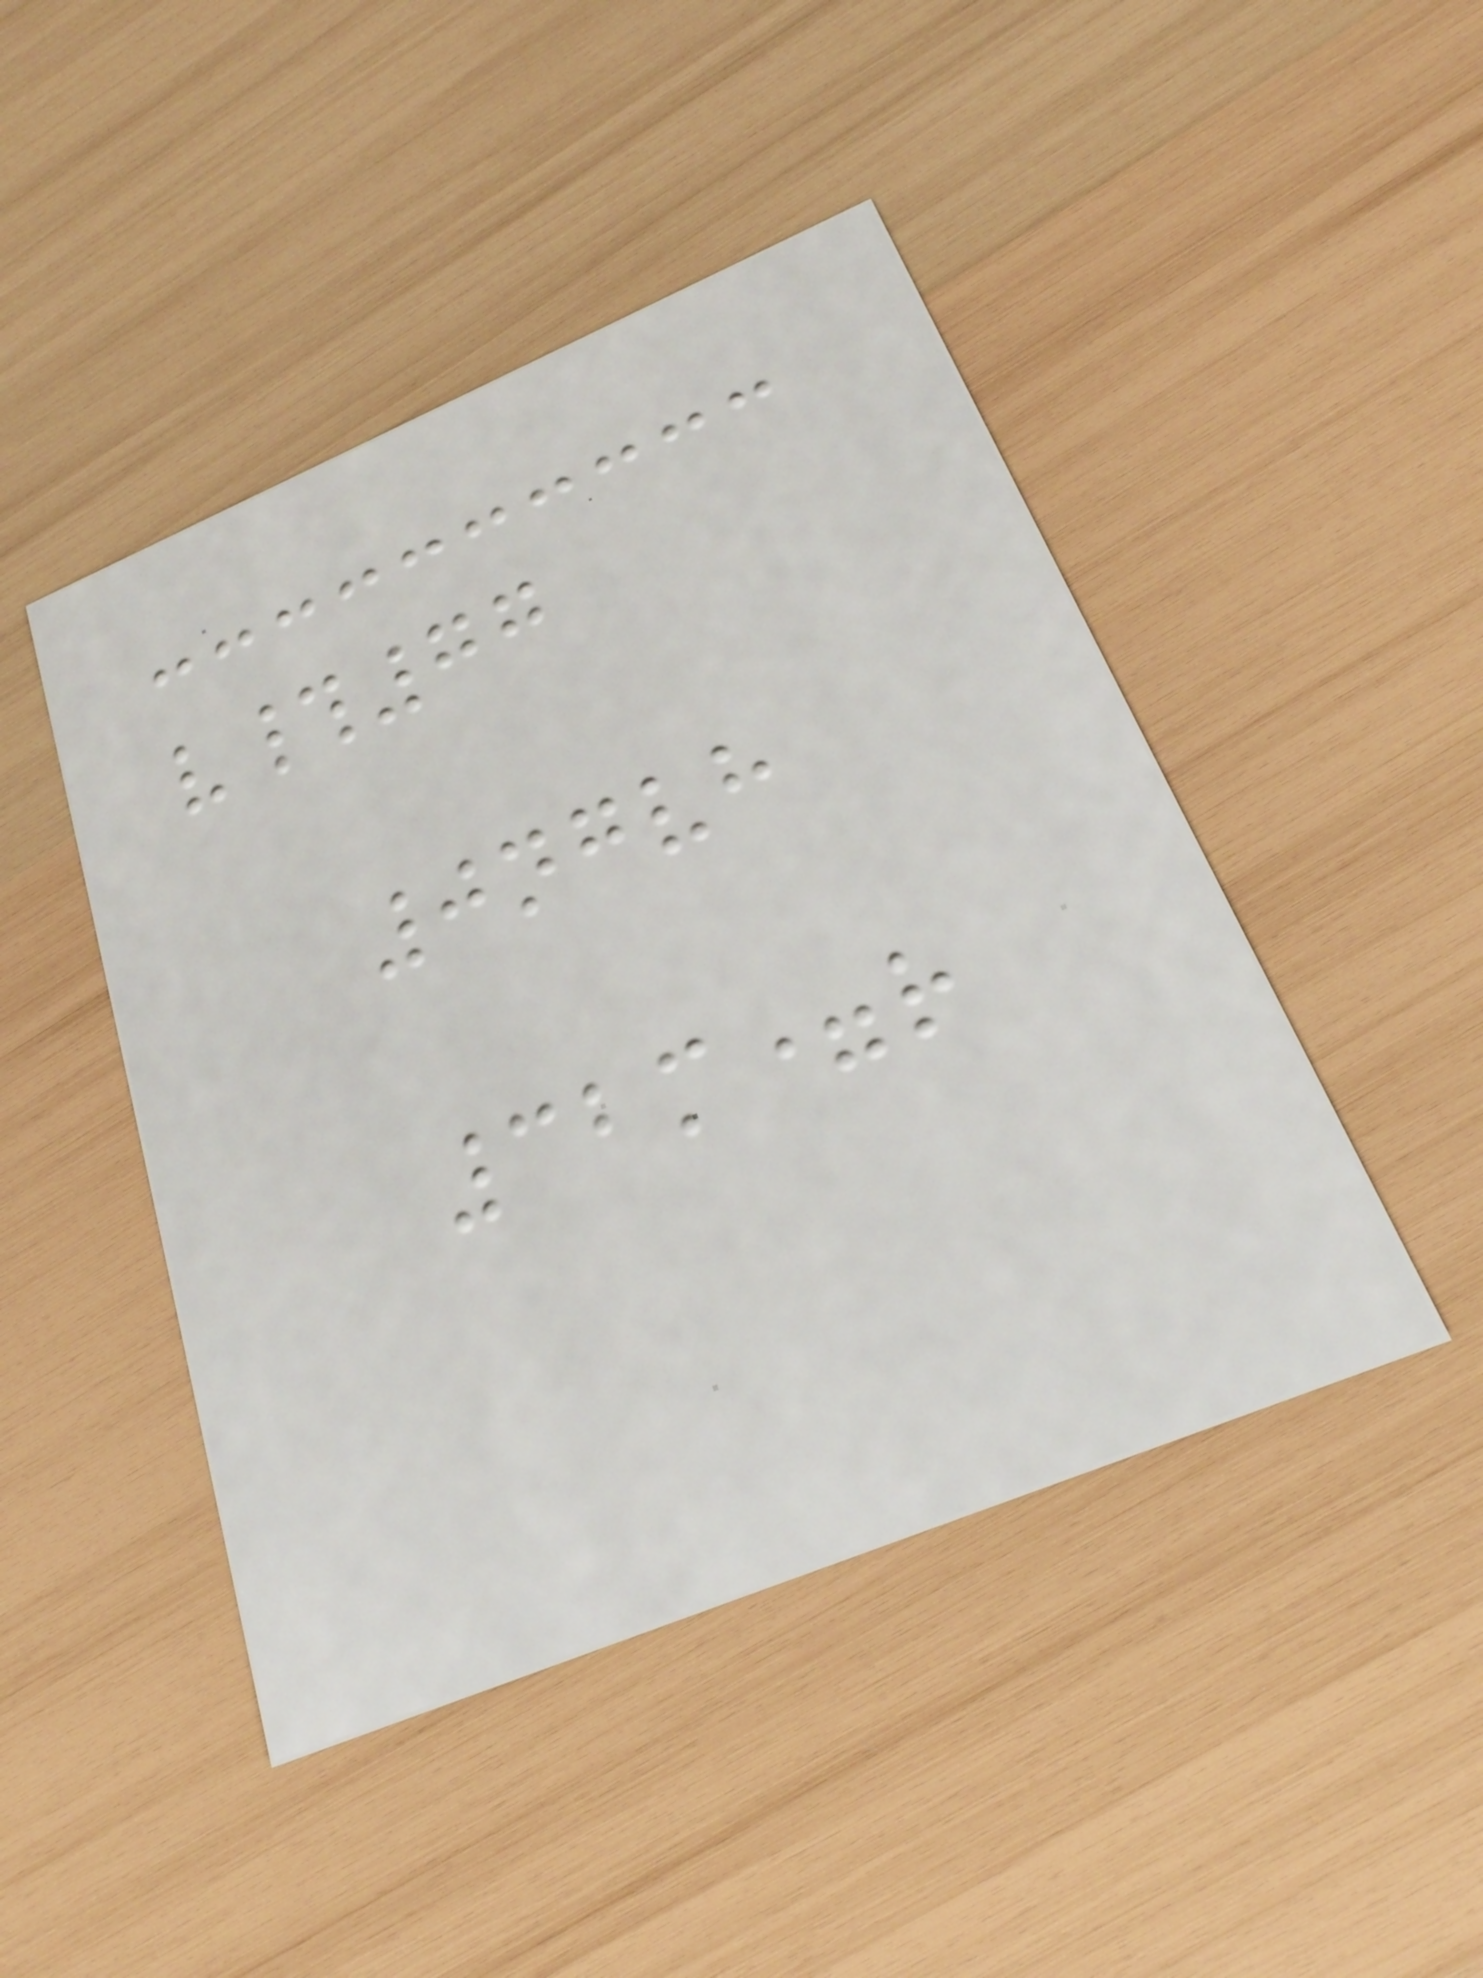v#77
0ngvh
32m=r
